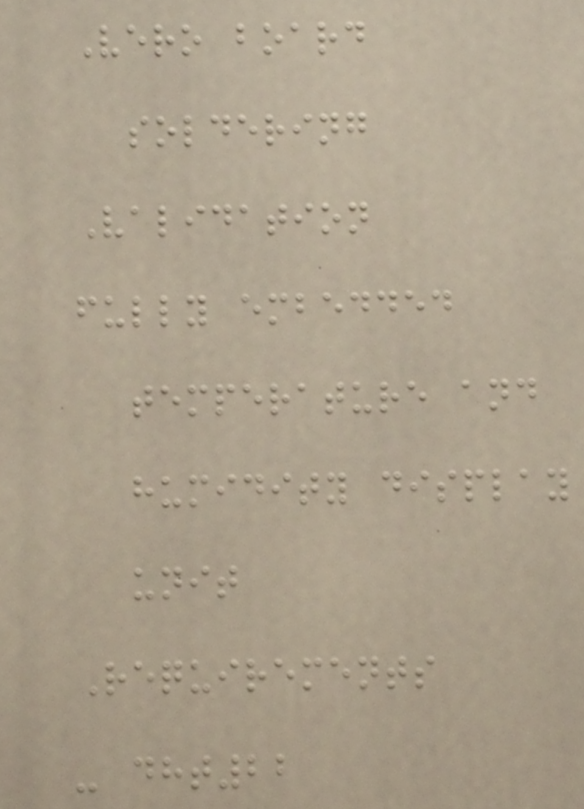Vero board
soldering
Validation
fully embedded
temperature and
humidity display
unit
Requirements
- dht22
